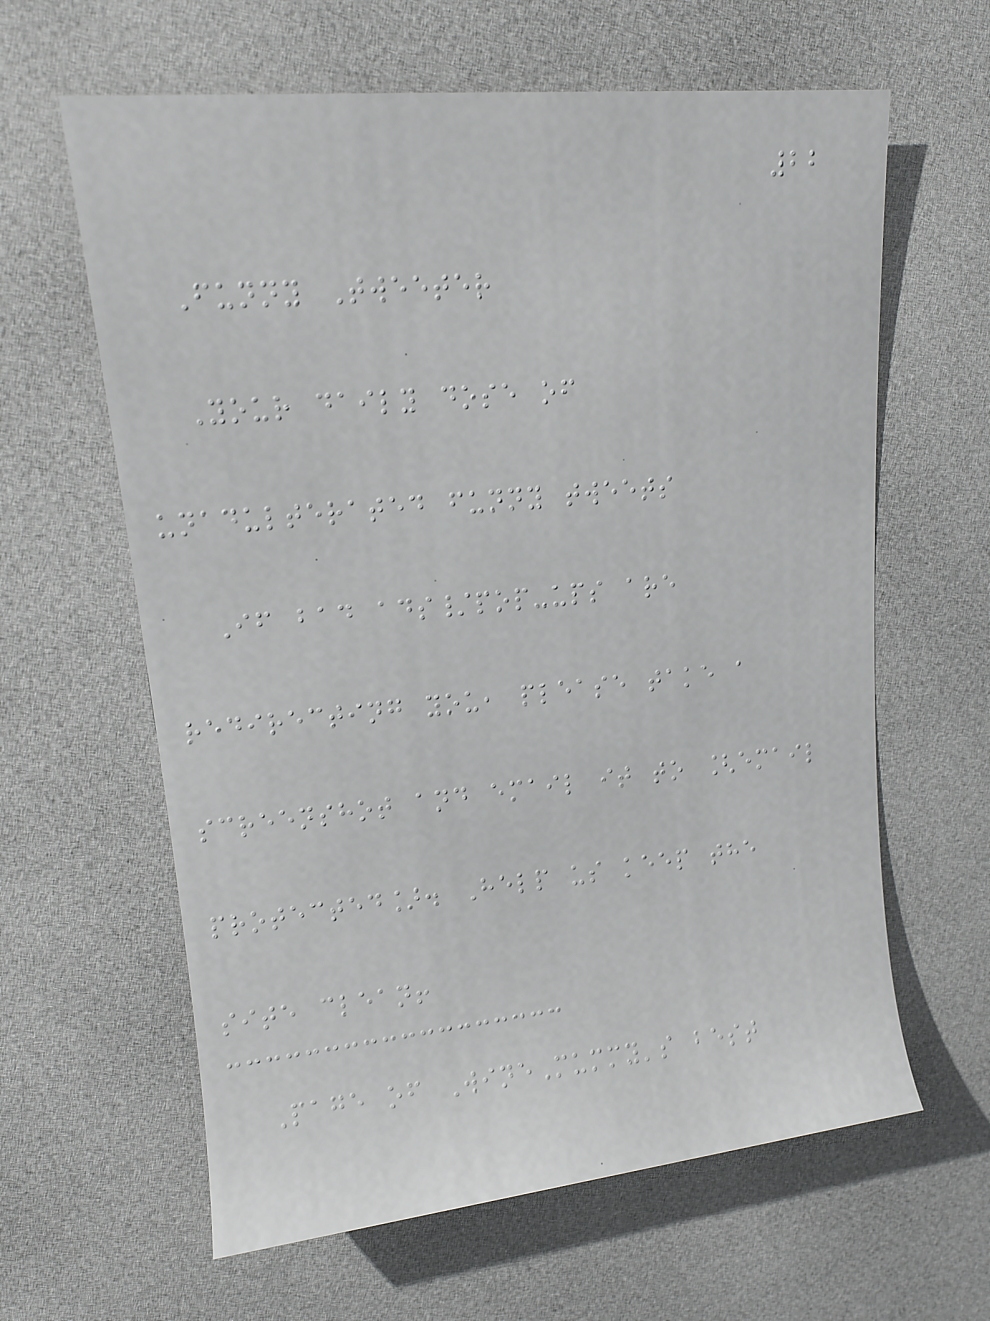22
Funny Tweeter
Your daily dose of
unadulterated funny tweets
If bad ads/pop-ups are
redirecting you, please take a
screenshot and email it to [email
protected]. Help us keep the
site clean!
Page of WineMummy's best
